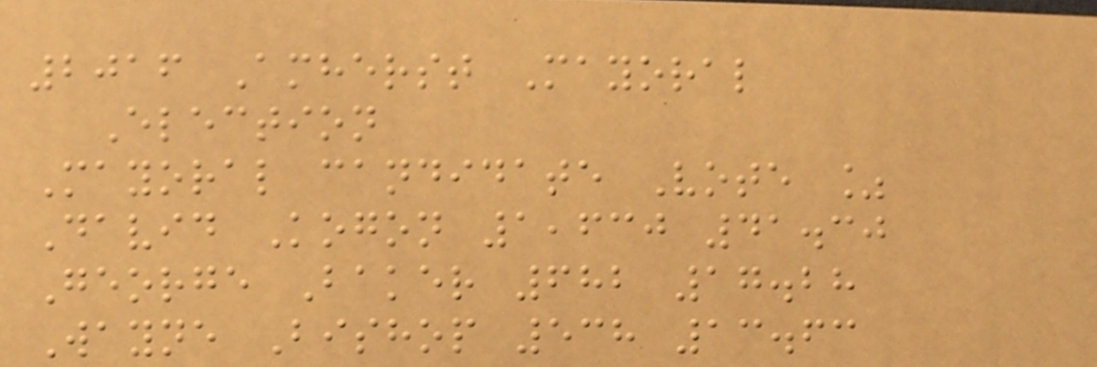2016 Amherst Mayoral
Election
Mayoral candidate Vote %
David Kogon 1,630 41.30
George Baker 682 17.28
Wayne Bishop 538 13.63
